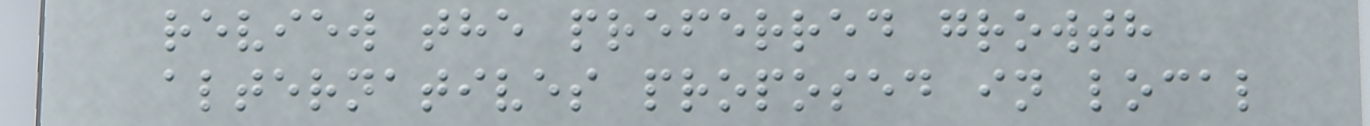review the preferred growth
alternatives proposed in local
